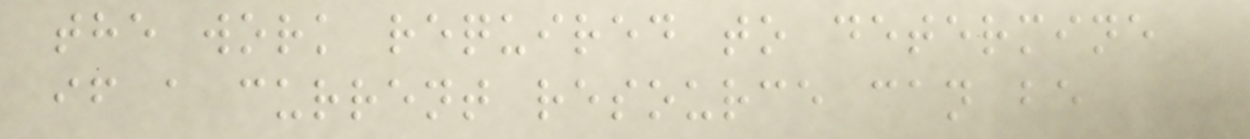the work required to determine
if a current resource can be
